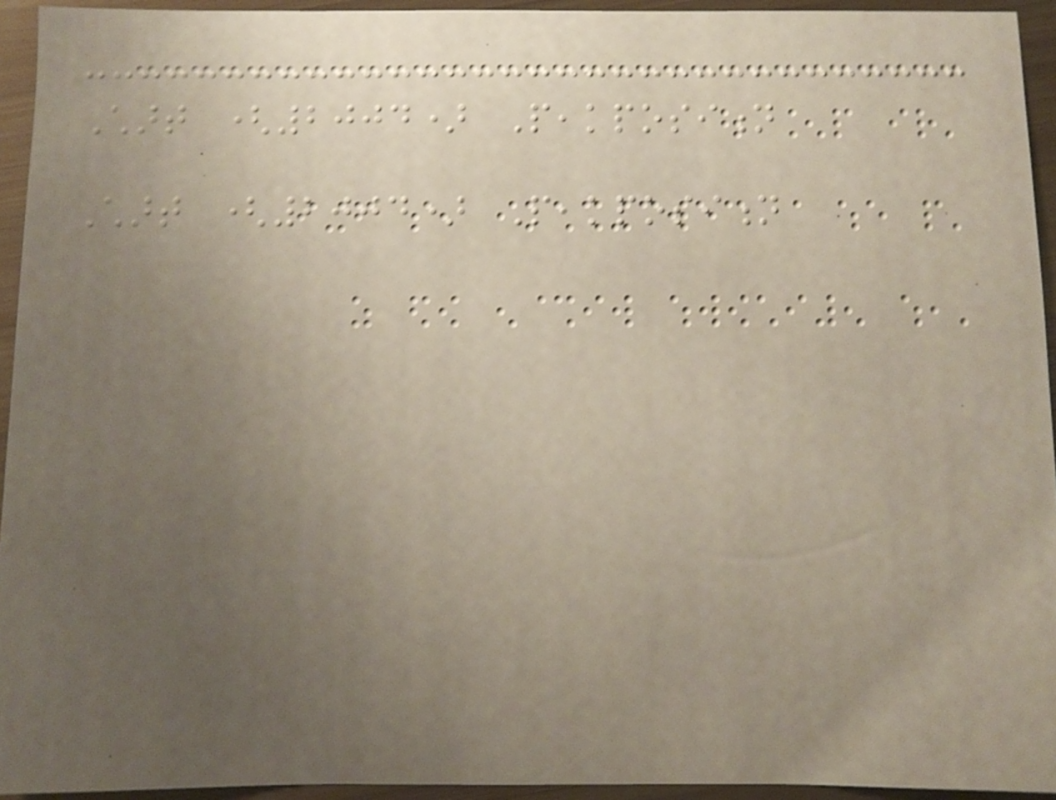Chart (2004) Peakposition
Chart (2004) Peakposition
